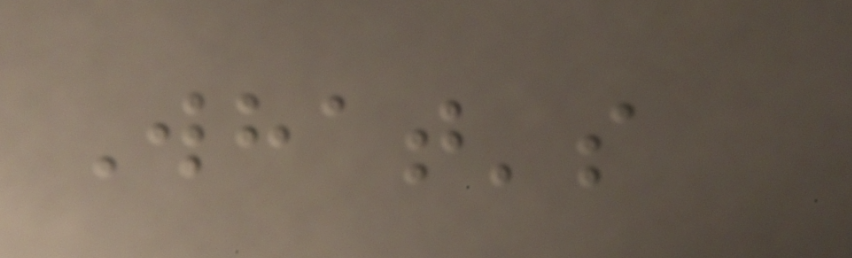What's
